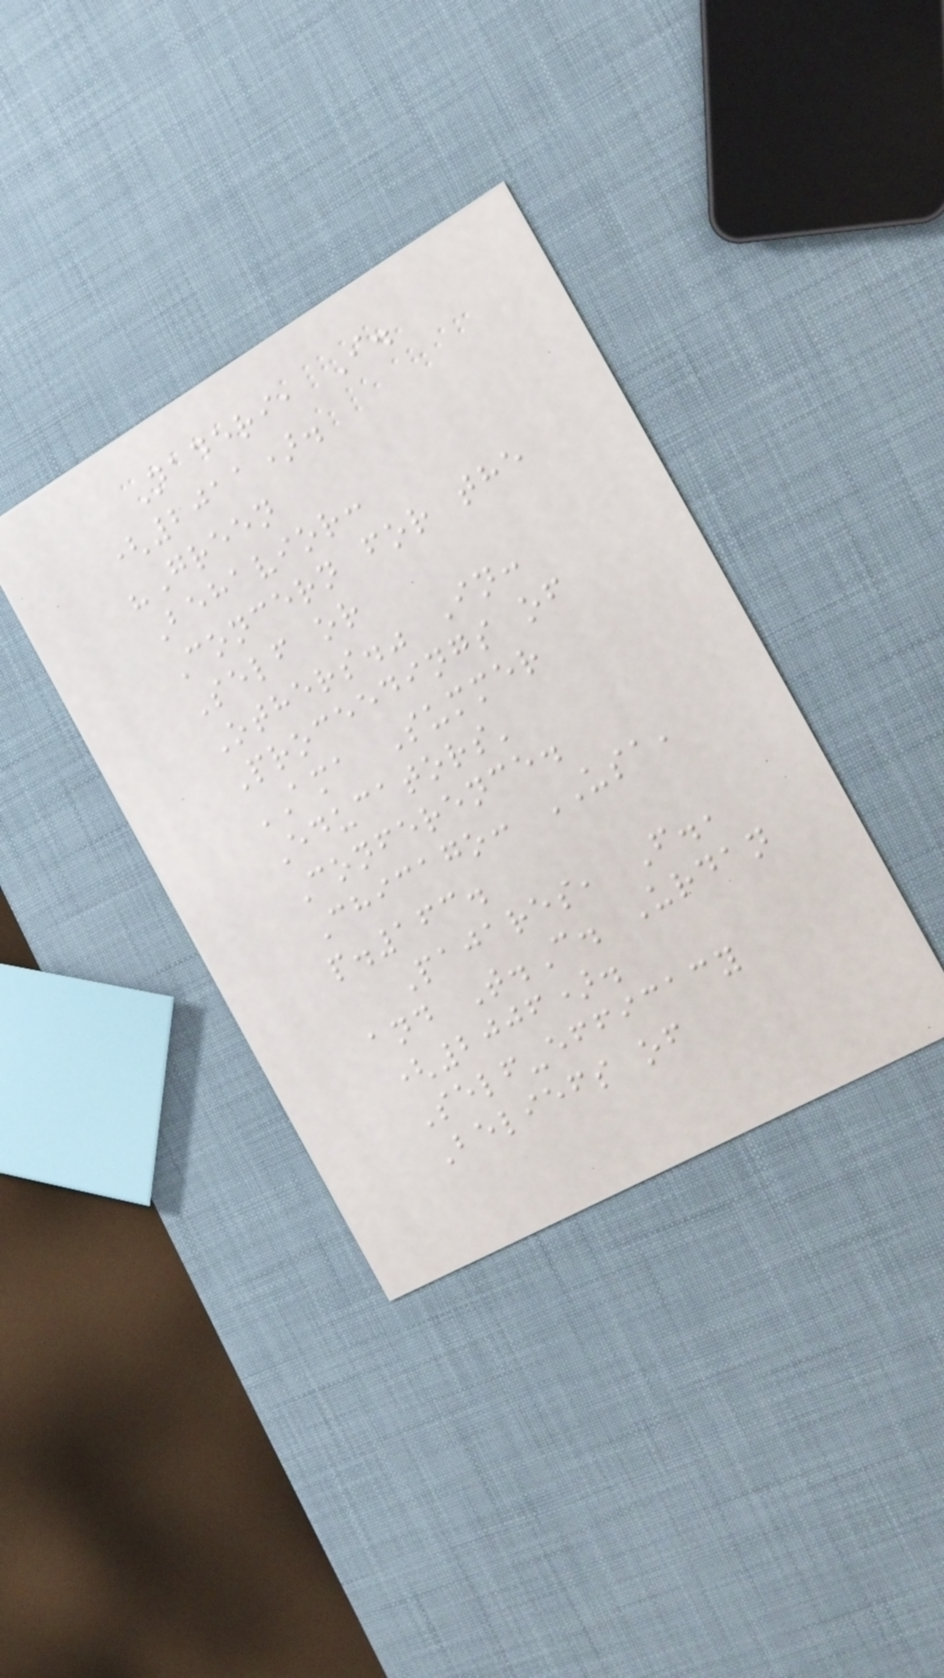Naderi, I.
(2011).
"Green
Behavior:
Concern for the
Self or
Others." In:
Proceedings of
AMA Summer
Educators'
Conference.
Chicago: USA,
p.163.
Pajares, F.,
and T.C. Urdan
(2006).
Self-efficacy
Beliefs of
